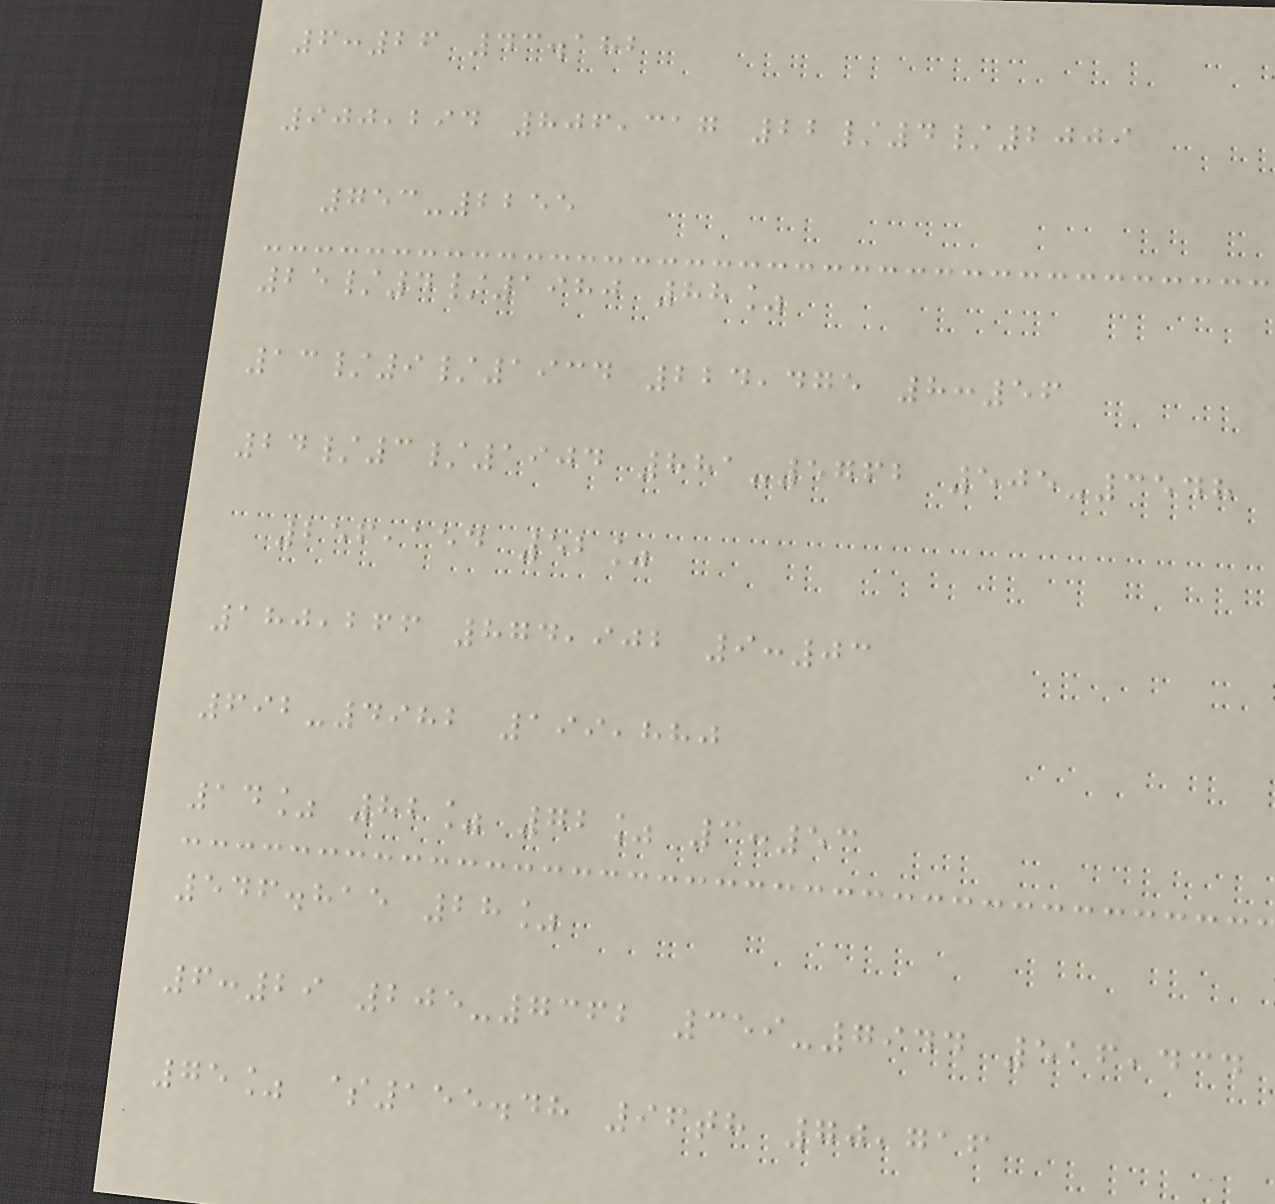6:26 43.182
900,294 806,317 22/4/2009
753-2255
25/4/1980 88%
13/9/1934 224,475 8:56
24/3/1904 881-5762 505-3548
256,154 52%
180,266 874,902 9:03
692-4982 199,880
14% 82% 72% 3:53
546.815 28%
6:29 205-7362 359-7944 516,434
75% $155.48 96th 70,716
